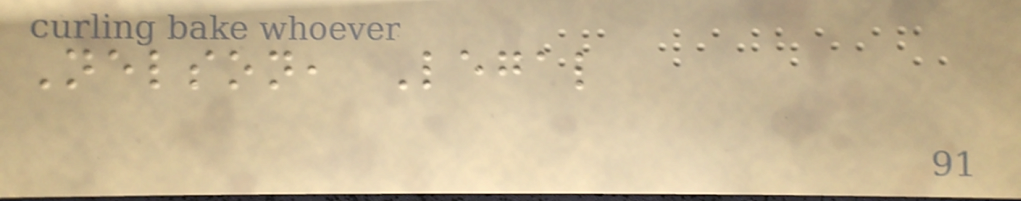Nelson, Legal
